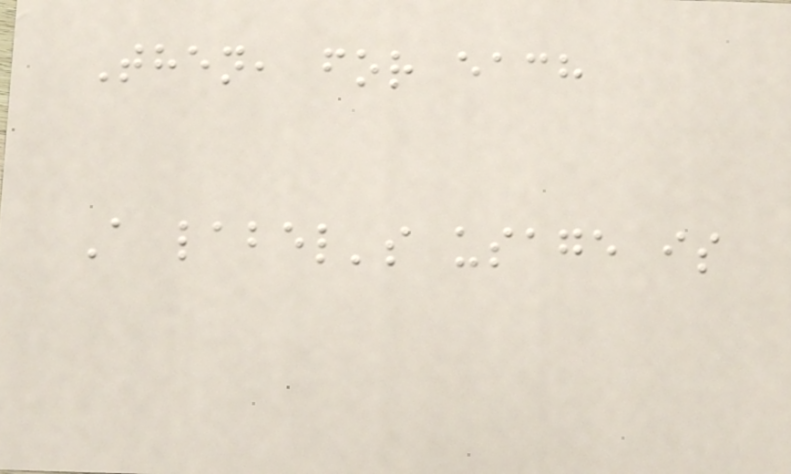Then, for each
A label's usage is
